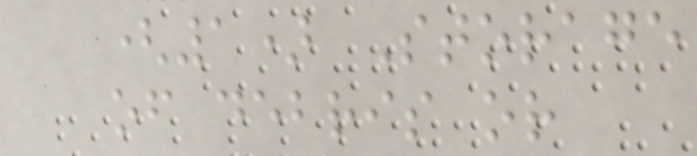(1) Storage
of debris or
